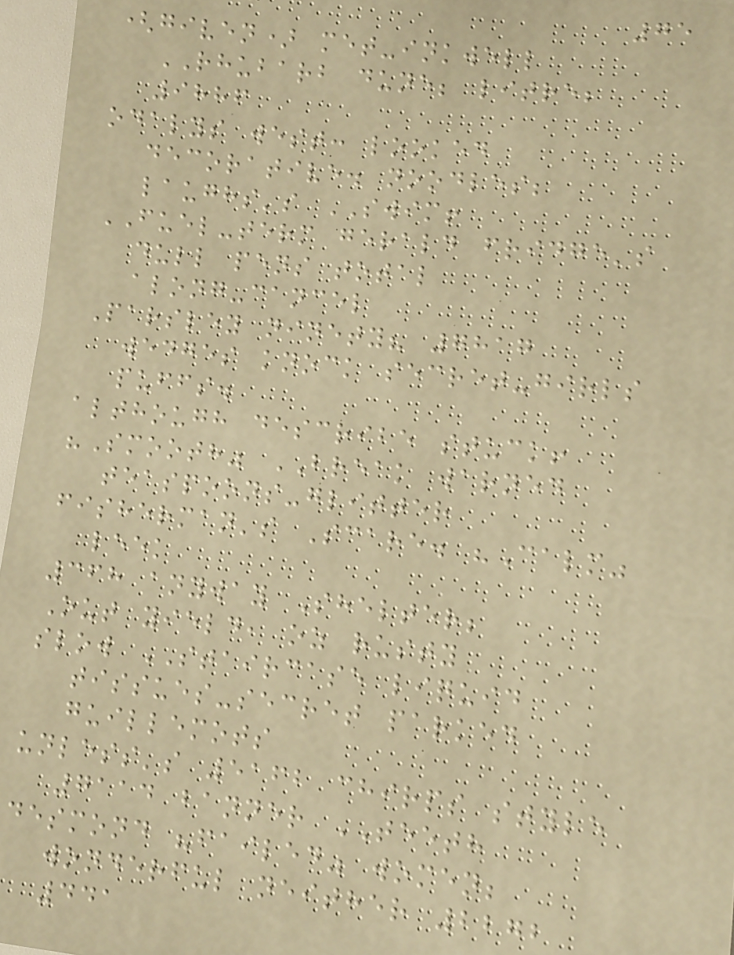75
(given) met-inkwell
RHUBARB dune; litre;
9886
odalys west: looked
decorative. noodles;
laughs's SWIM!
FUEL-term gerald fridge's
dull pens total
along-cancel
Parsley ninety? 7817
wedges knock secret-girls
puffs.
although describe stuck!
"Smooth" BREAK warned
teaspoons-glitter
fisherman's Scare. "Calm"
leek
368 anyway Shelter;
Out yield, oz rusty
slow STAIRCASE liquid
tissues-secret parked
guillemots
unless's 5162 chirps style
7114 banner TEETH
desmond "failed" women;
wonderful neither 2272
441
